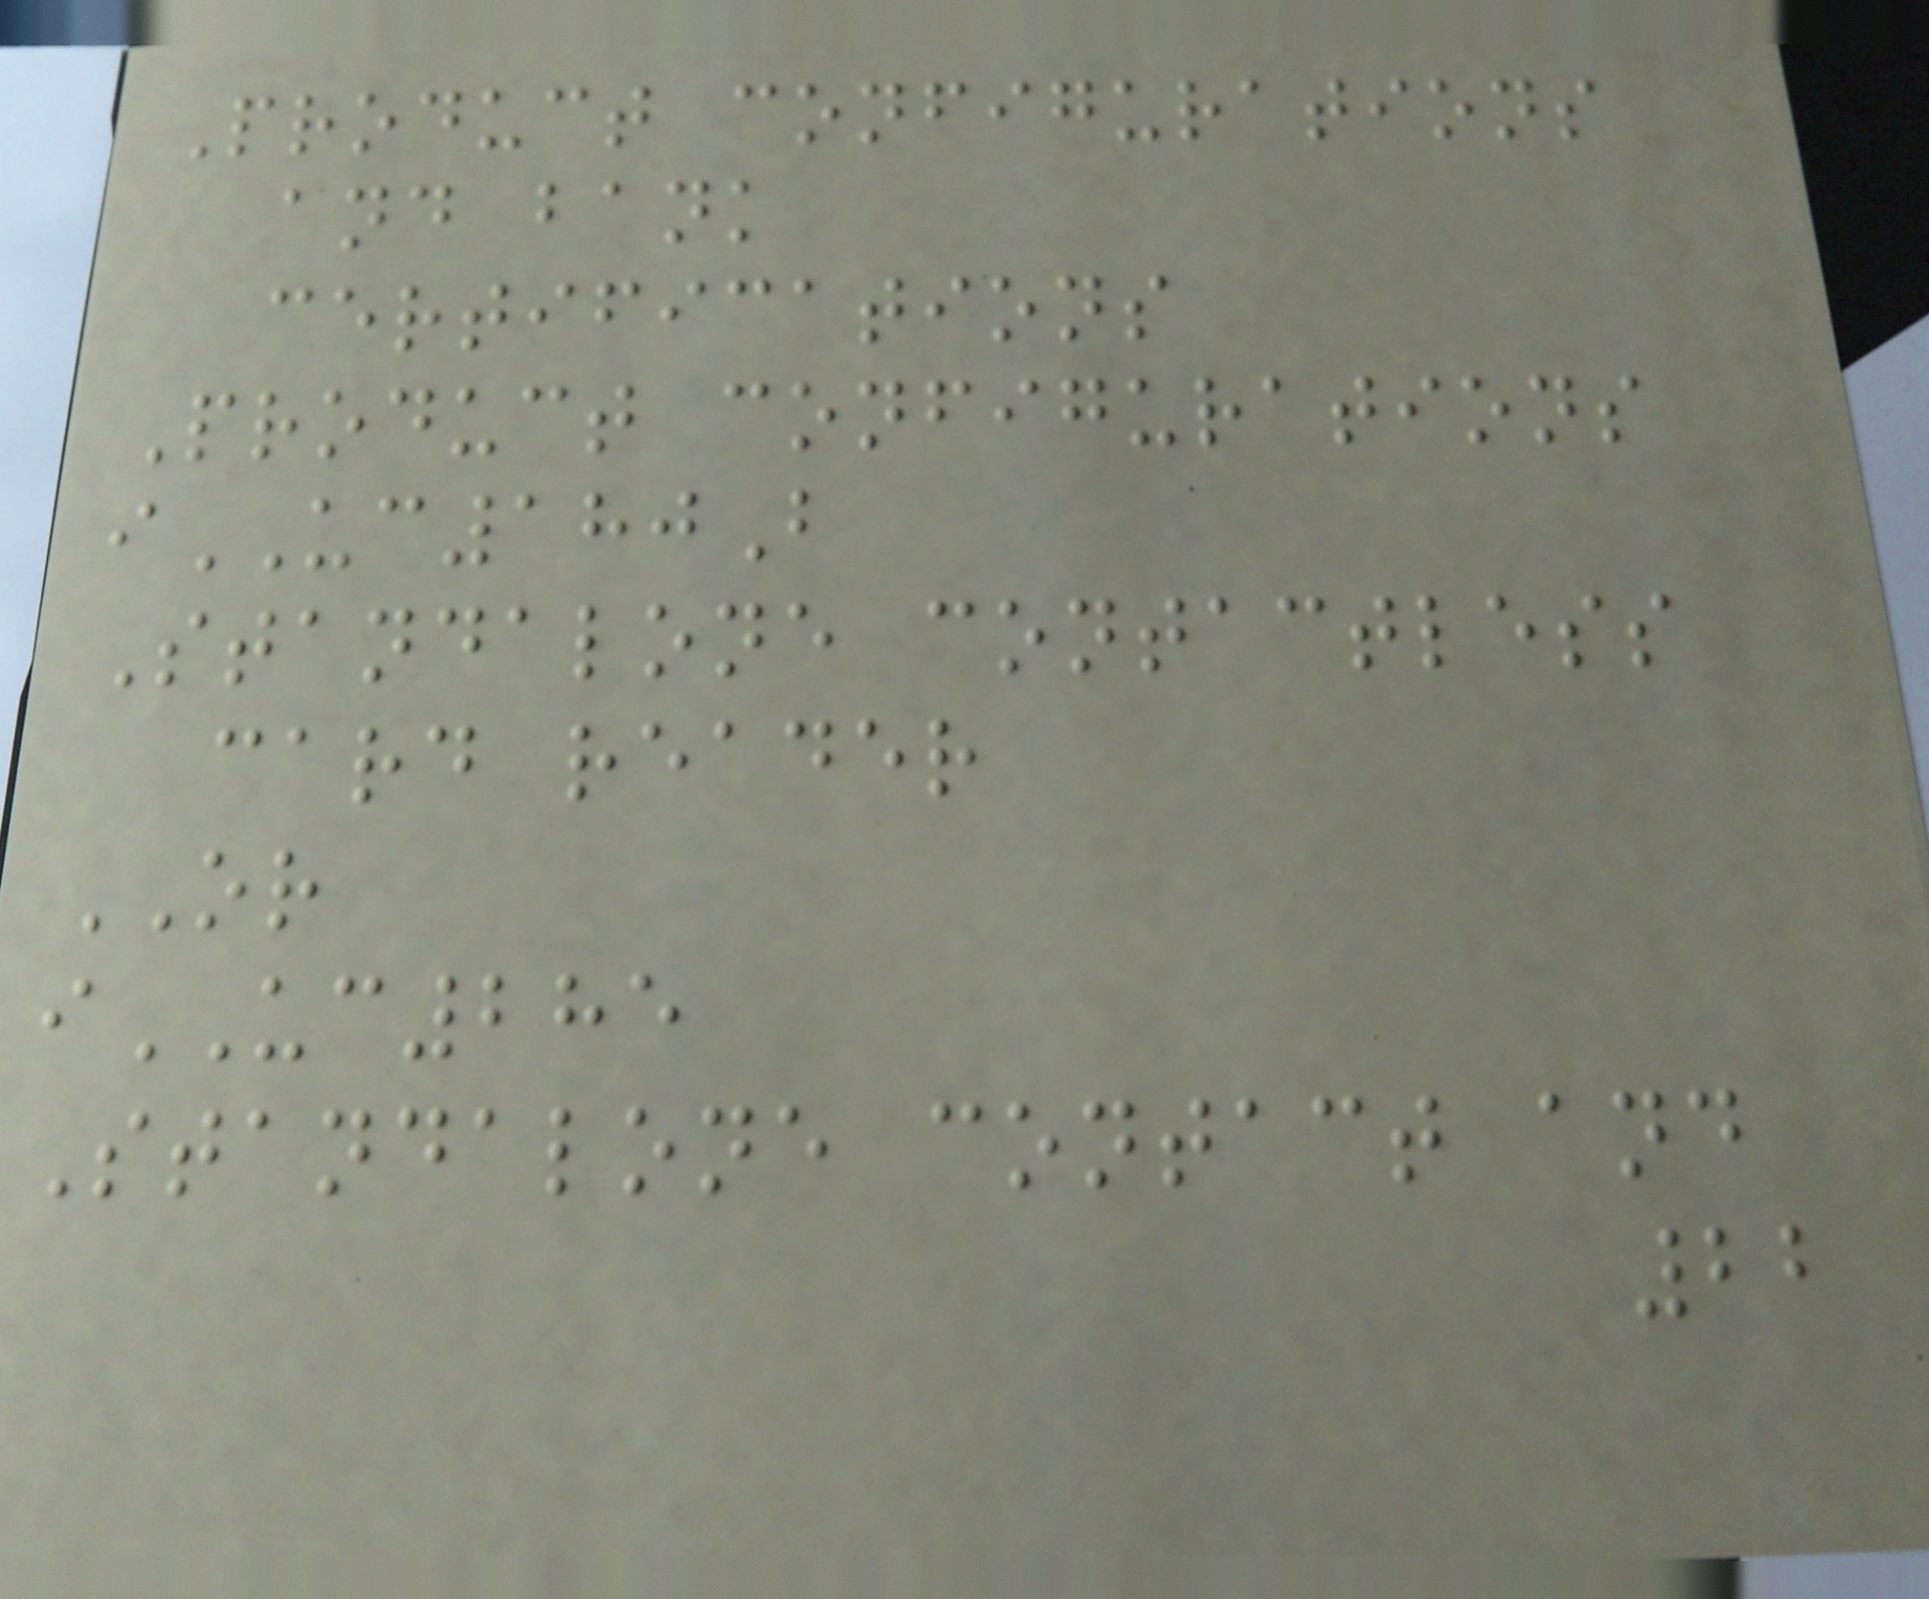Product configurations
and bank
certifications
Product configurations
iUC180B
Standalone contactless
card reader
OR
iUC285
Standalone contact and
22
